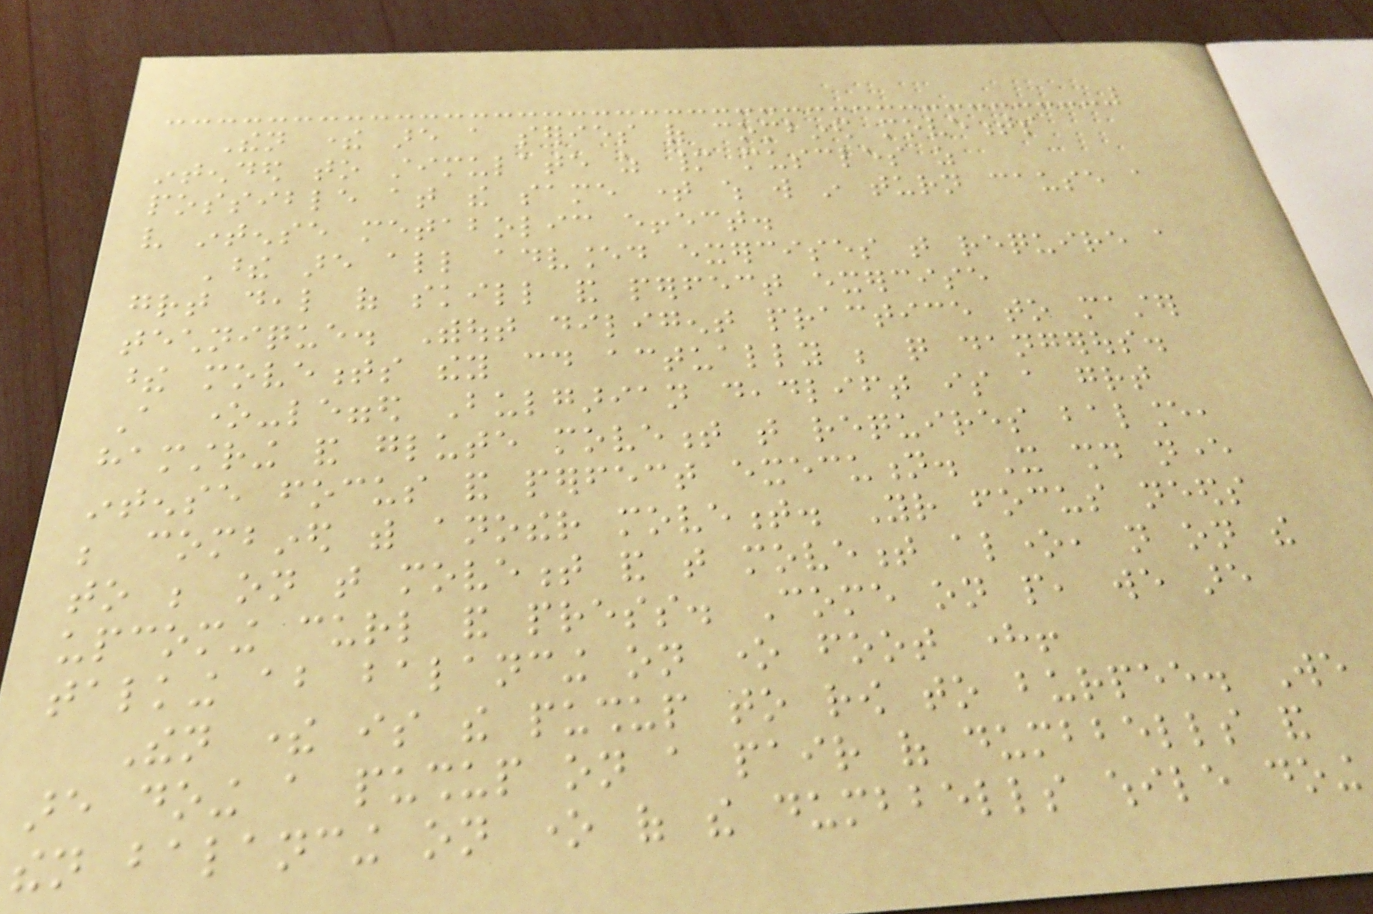Then there are a series of combined movements
intended to stimulate as many muscles as
possible at the same time which will in turn cause a
very intense metabolic effect.
These are all advanced exercises that require a
great deal of skill and perfect exercise
technique. Without diligent practice to master
these movements they could actually be quite dangerous.
A one-legged Bulgarian deadlift is a great
hamstring and glute movement that requires balance,
intense focus and perfect execution. It should never
be combined with another movement. Your focus needs
to be on that movement and that movement alone, not on the
upcoming curl and press. Come on people, we are
talking about balancing on one foot here!
Then there is the pushup to row to burpee. We
are doing a pushup on a pair of dumbbells and
then balancing on one of the dumbbells while doing
